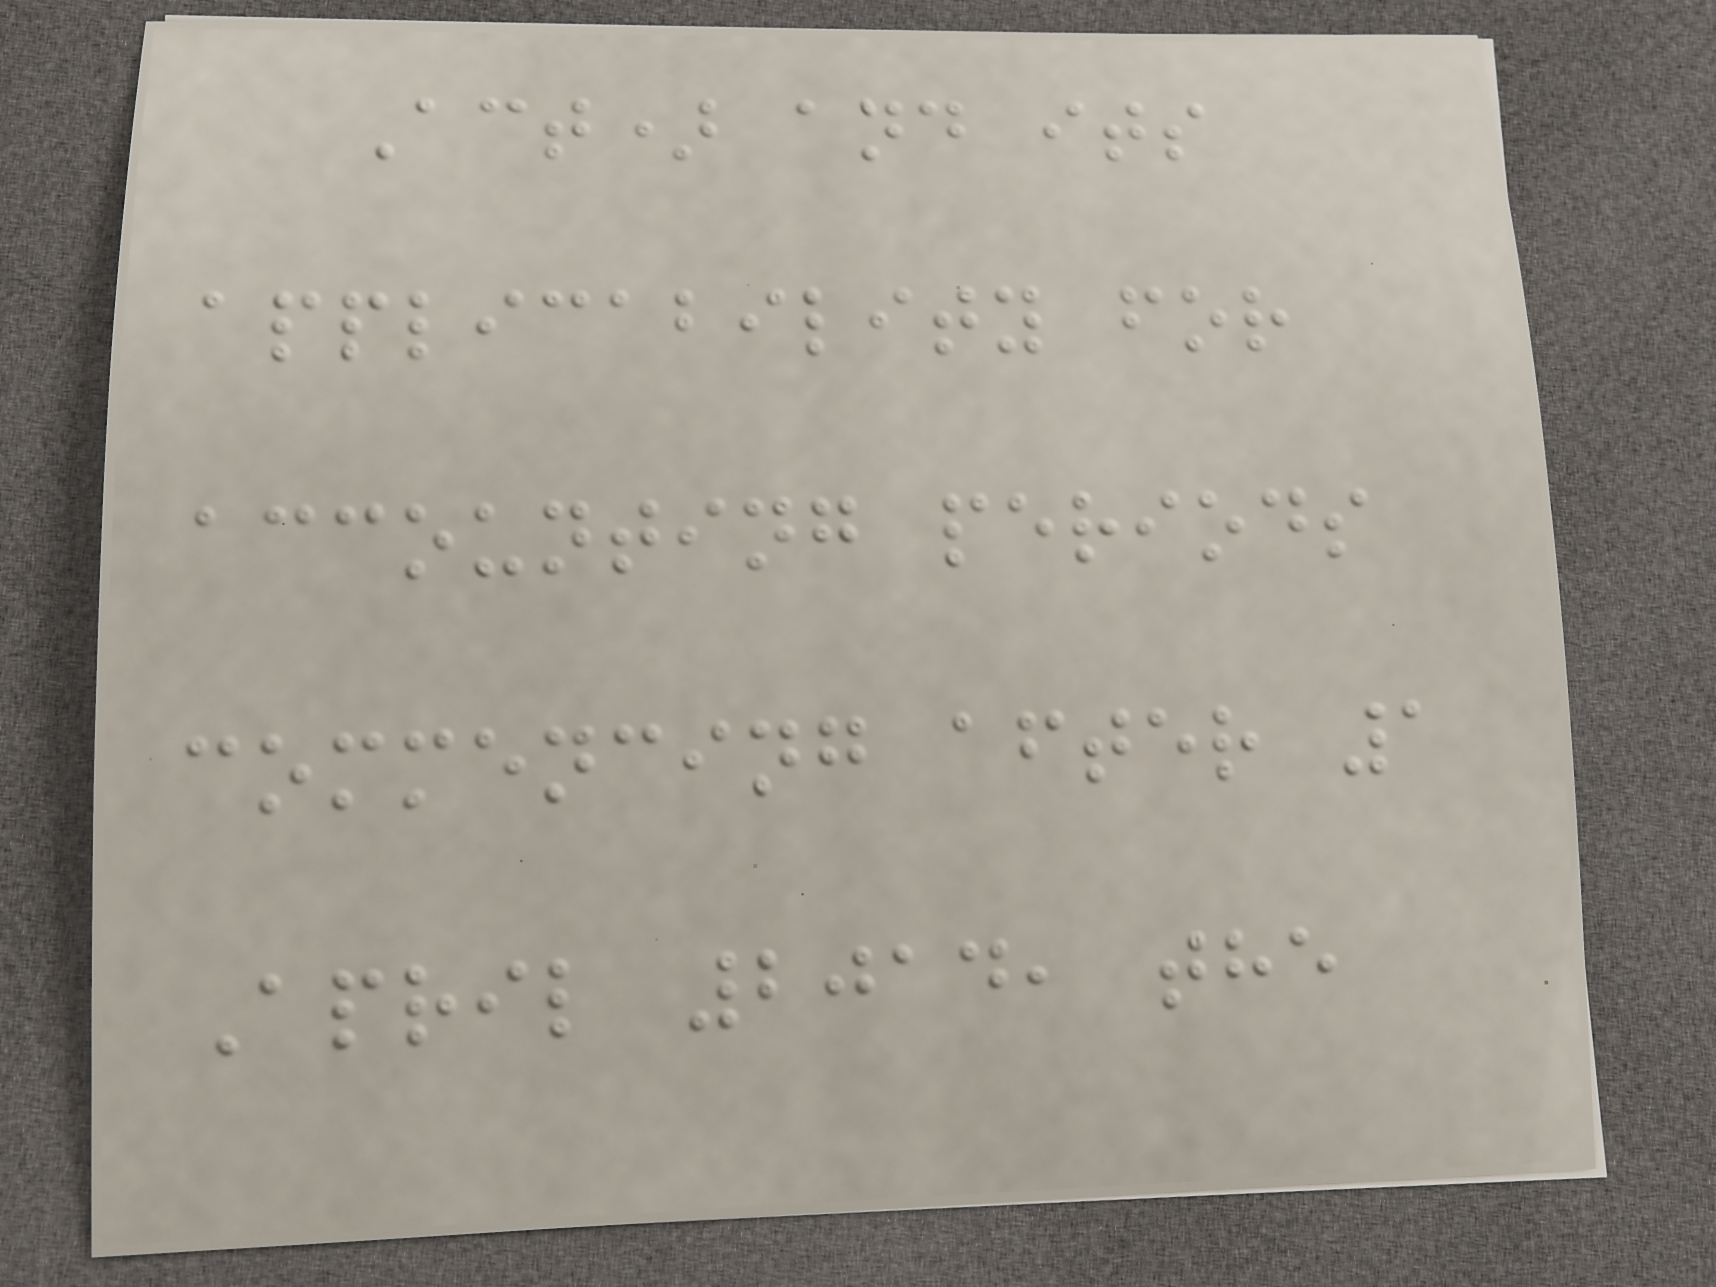Act) and its
applicability for
accounting periods
commencing after 1
April 2014, the
